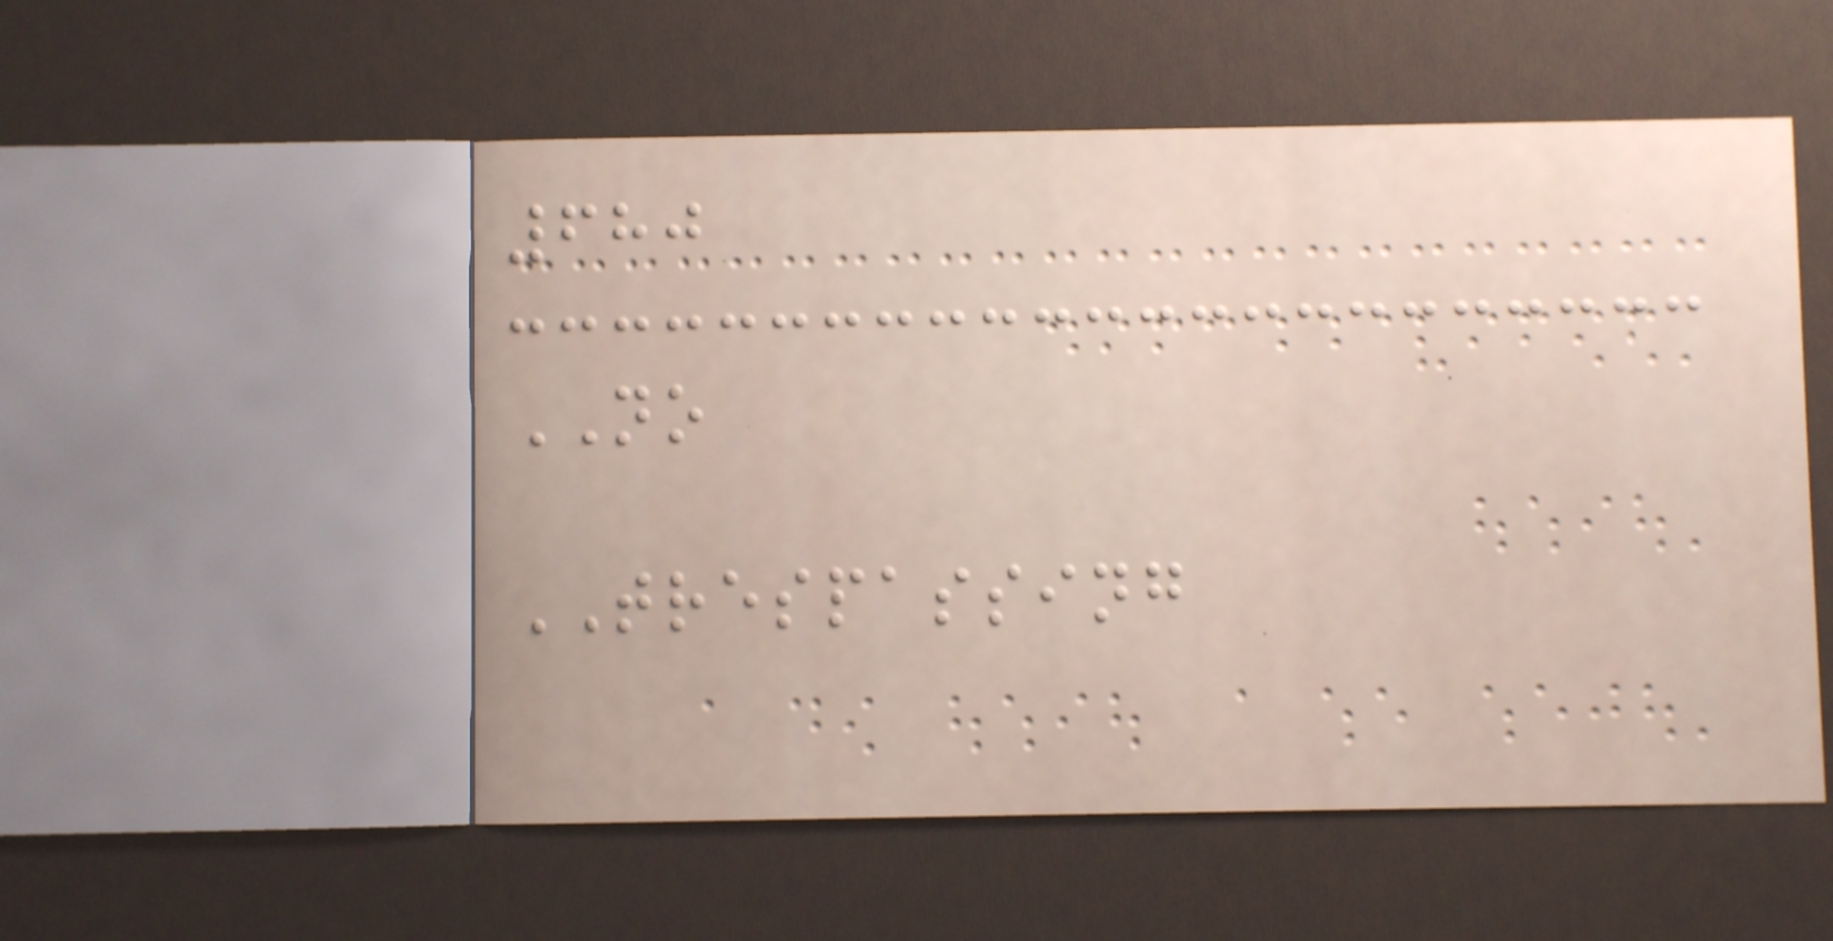680
NO
TRESPASSING
